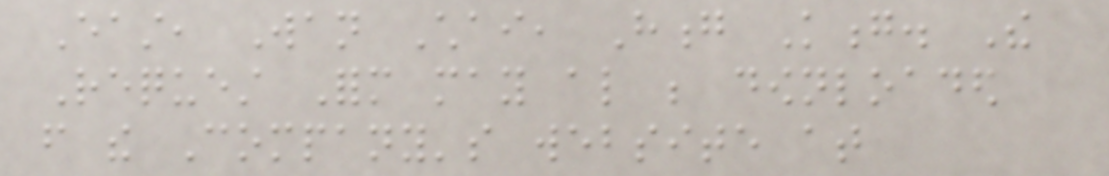East, Wan Chai, Hong Kong. The
Request Form may also be downloaded
from the Company's website at
